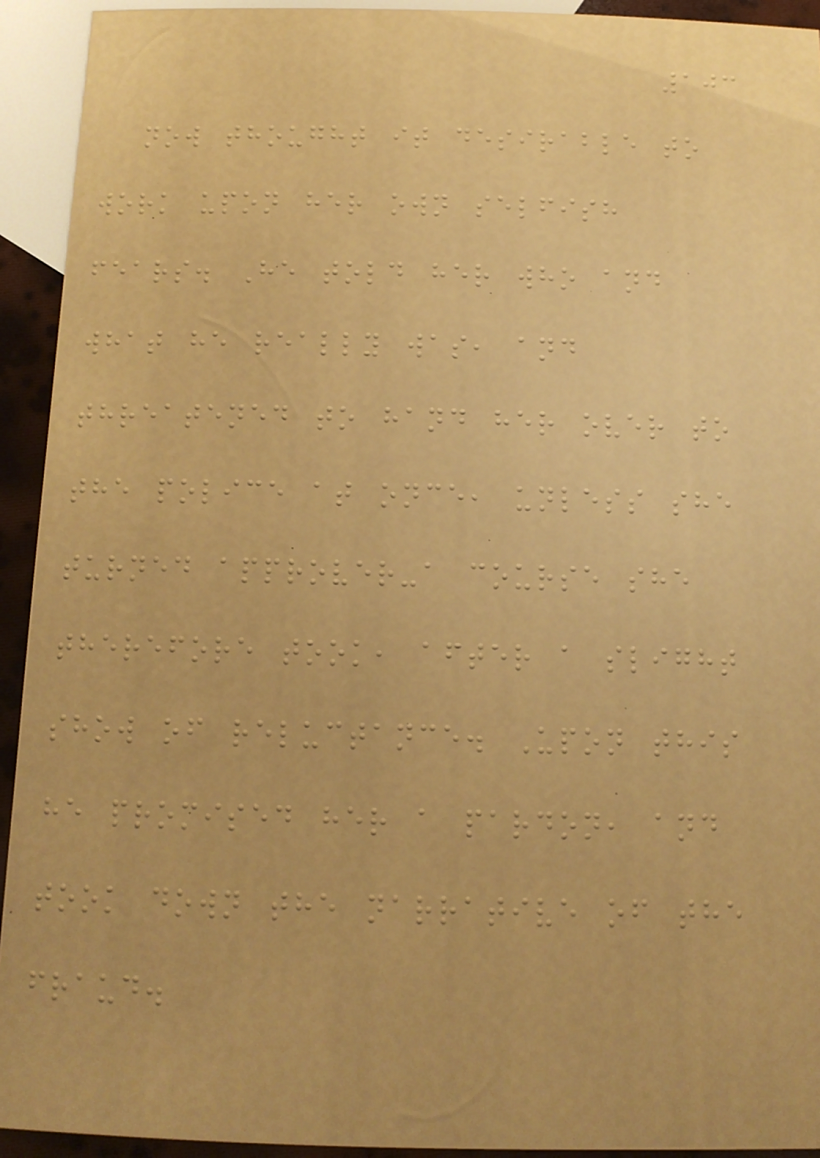103
now thought it desirable to
work upon her own selfish
fears. He told her who and
what he really was, and
threatened to hand her over to
the police at once, unless she
turned approver-a course she
therefore took, after a slight
show of reluctance. Upon this
he promised her a pardon, and
took down the narrative of the
fraud.
